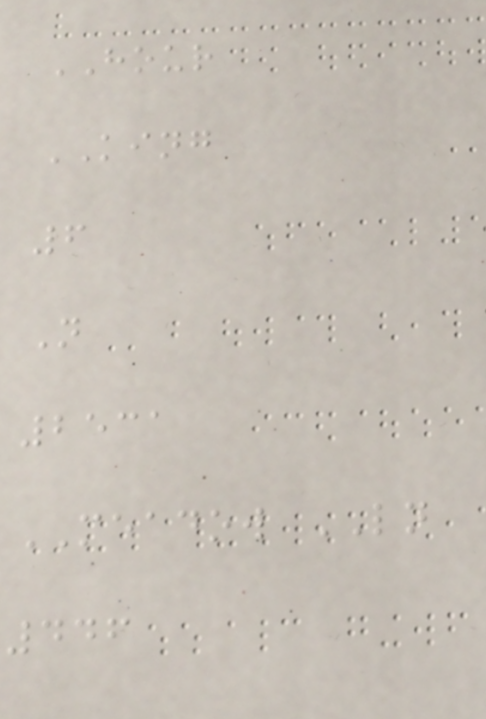HOUR
KING
6
N
2531
MEADOW LN
446
